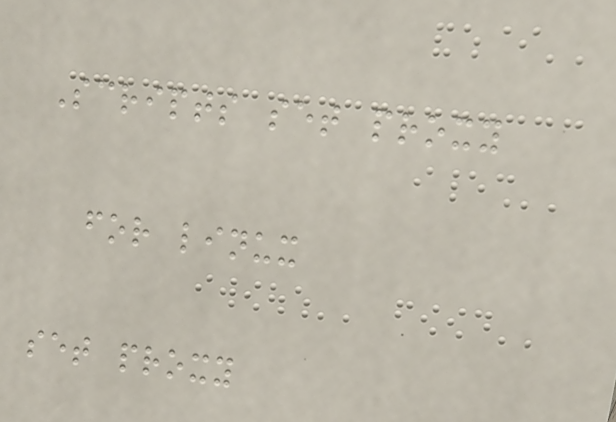Scripts set proxy
for linux
set proxy
